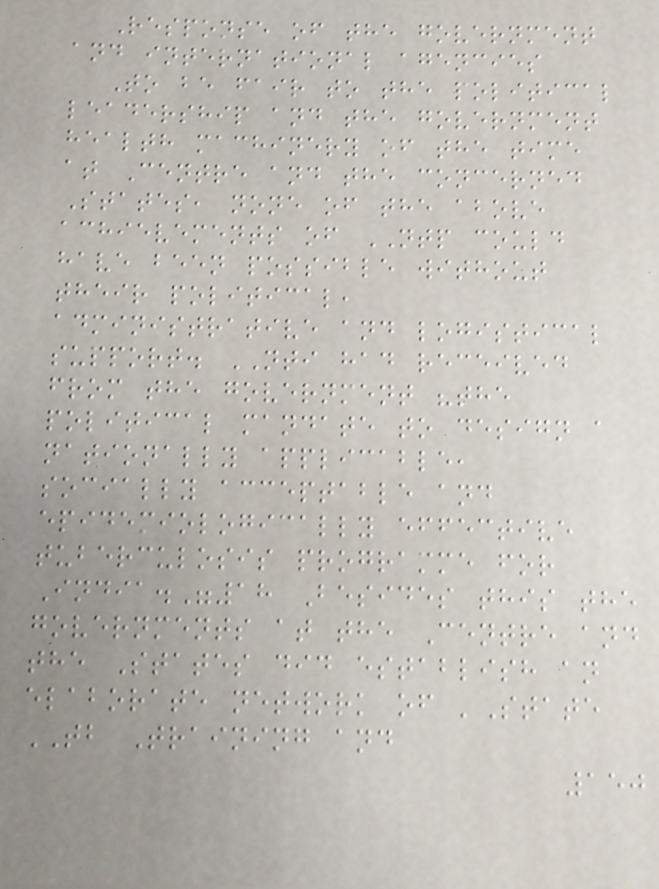Response of the government
and international agencies
To be fair to the political
leadership and the government
health machinery of the time
at Centre and the concerned
States, none of the above
achievements of NTP could
have been possible without
their political,
administrative and logistical
support. NTI had received
from the government "the
political mandate to design a
nationally applicable,
socially acceptable and
epidemiologically effective
tuberculosis programme for
India."18 Besides this the
governments at the Centre and
the States did establish an
elaborate network of 'State
TB Training and
150
